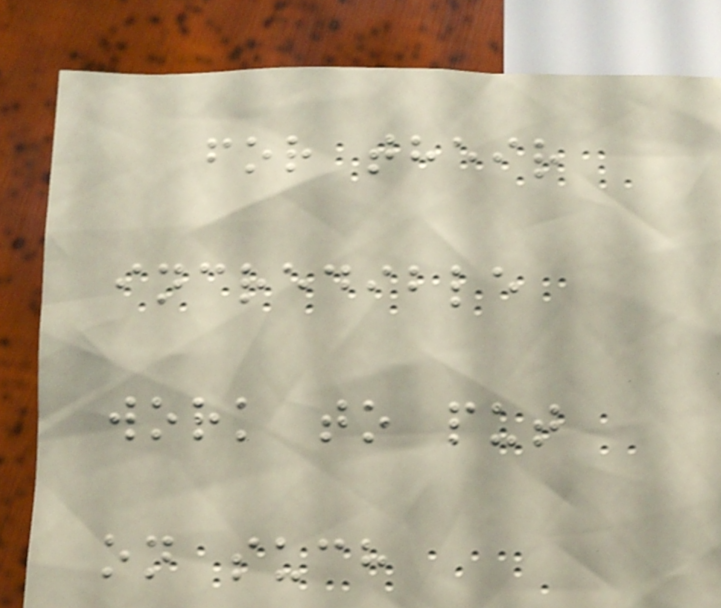for their
incredible
work to put
on such
